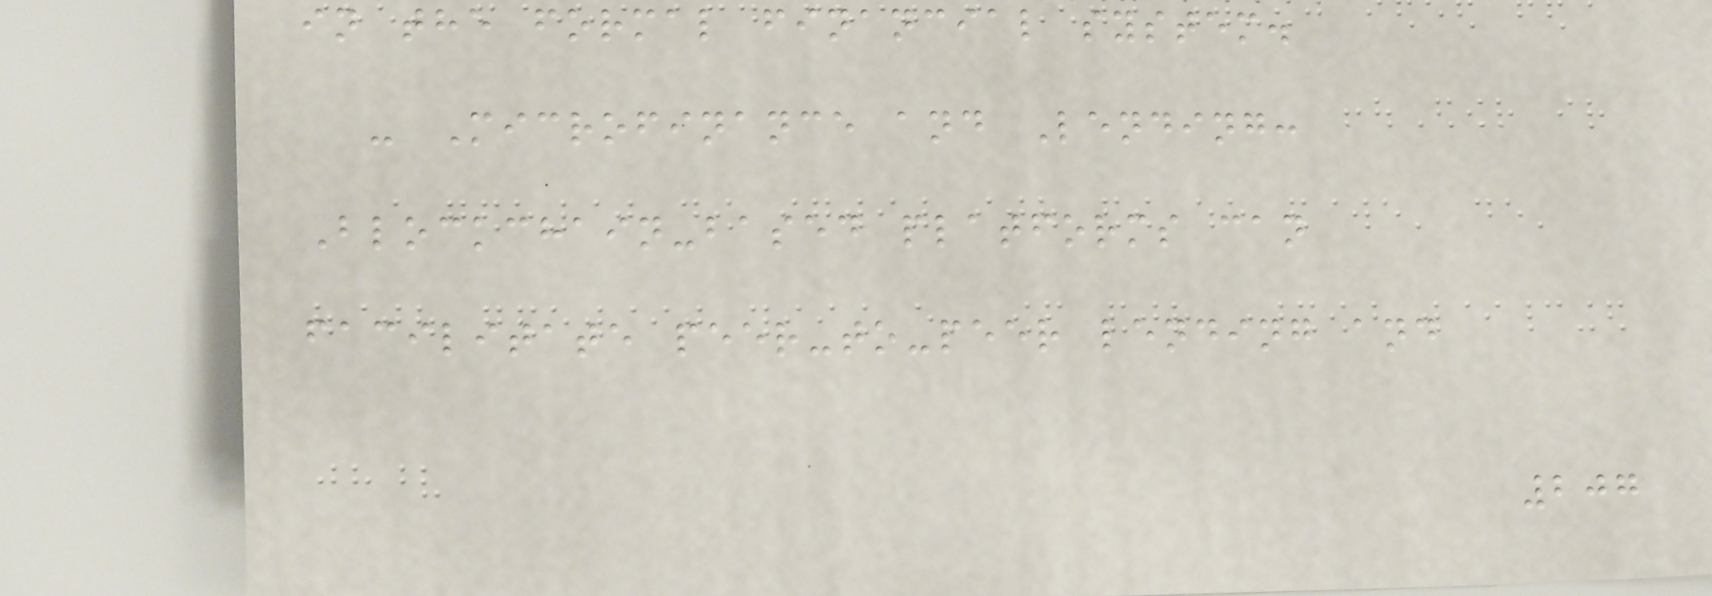in the formal financial system.
- Microfinance and Lending:
Blockchain-based platforms can
facilitate peer-to-peer lending and
207
